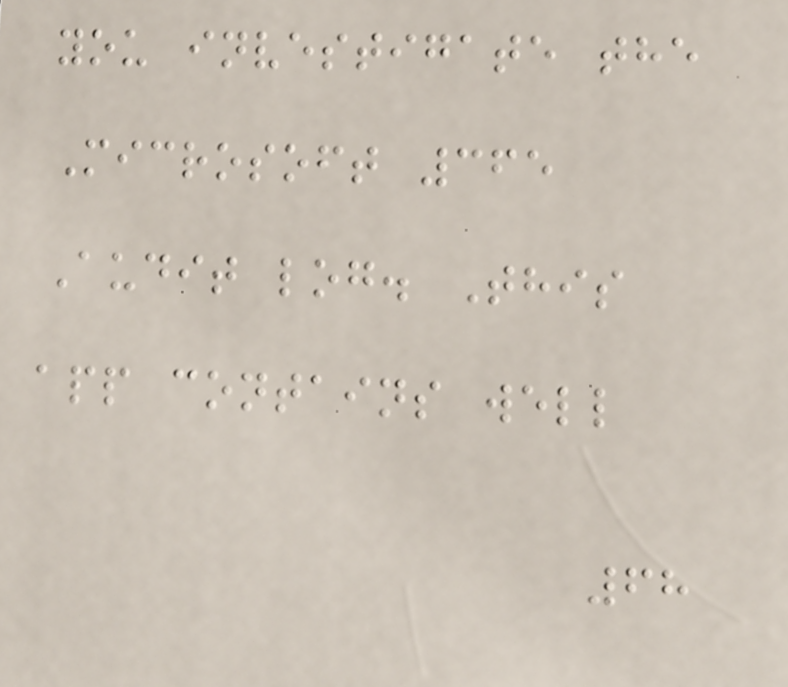you investigate the
Microsoft 365
Audit log. This
app contains well
68
